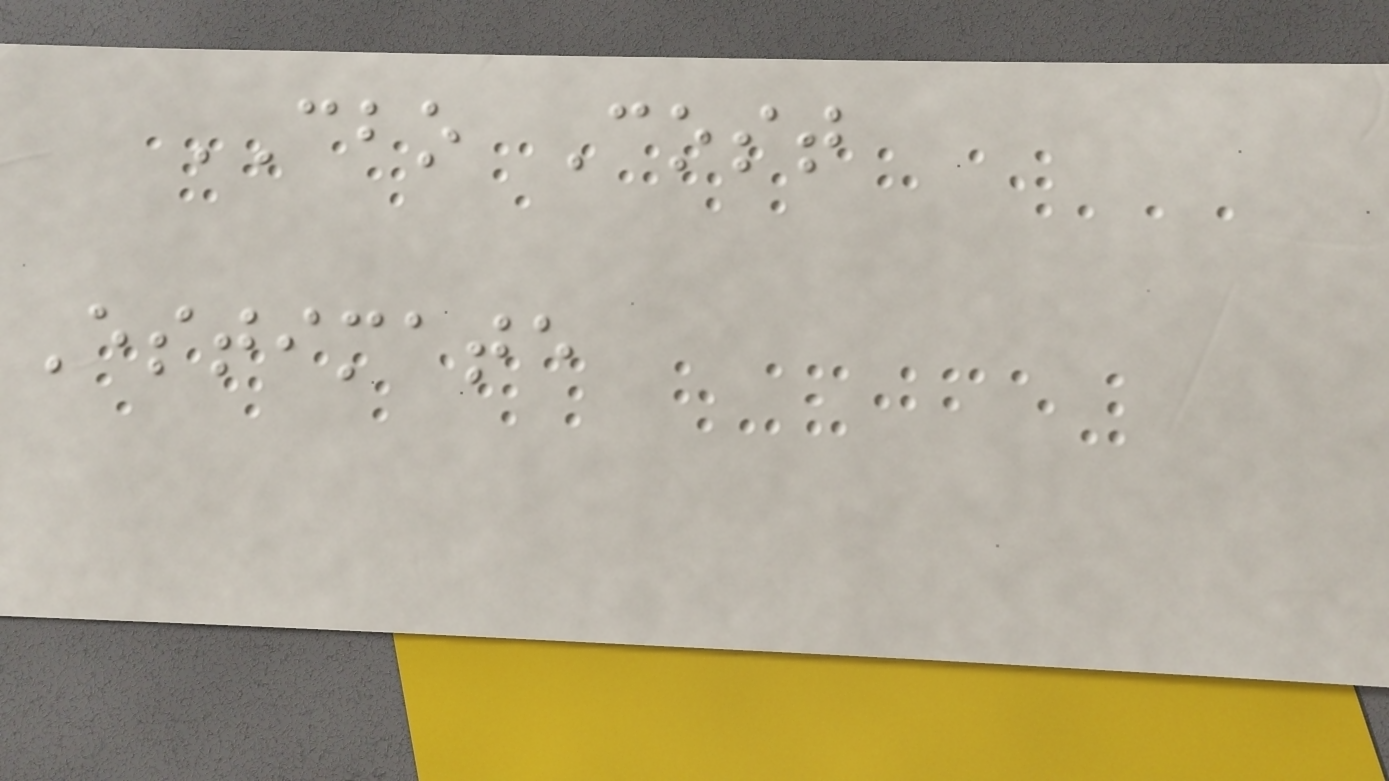CBO Cost
Estimate
